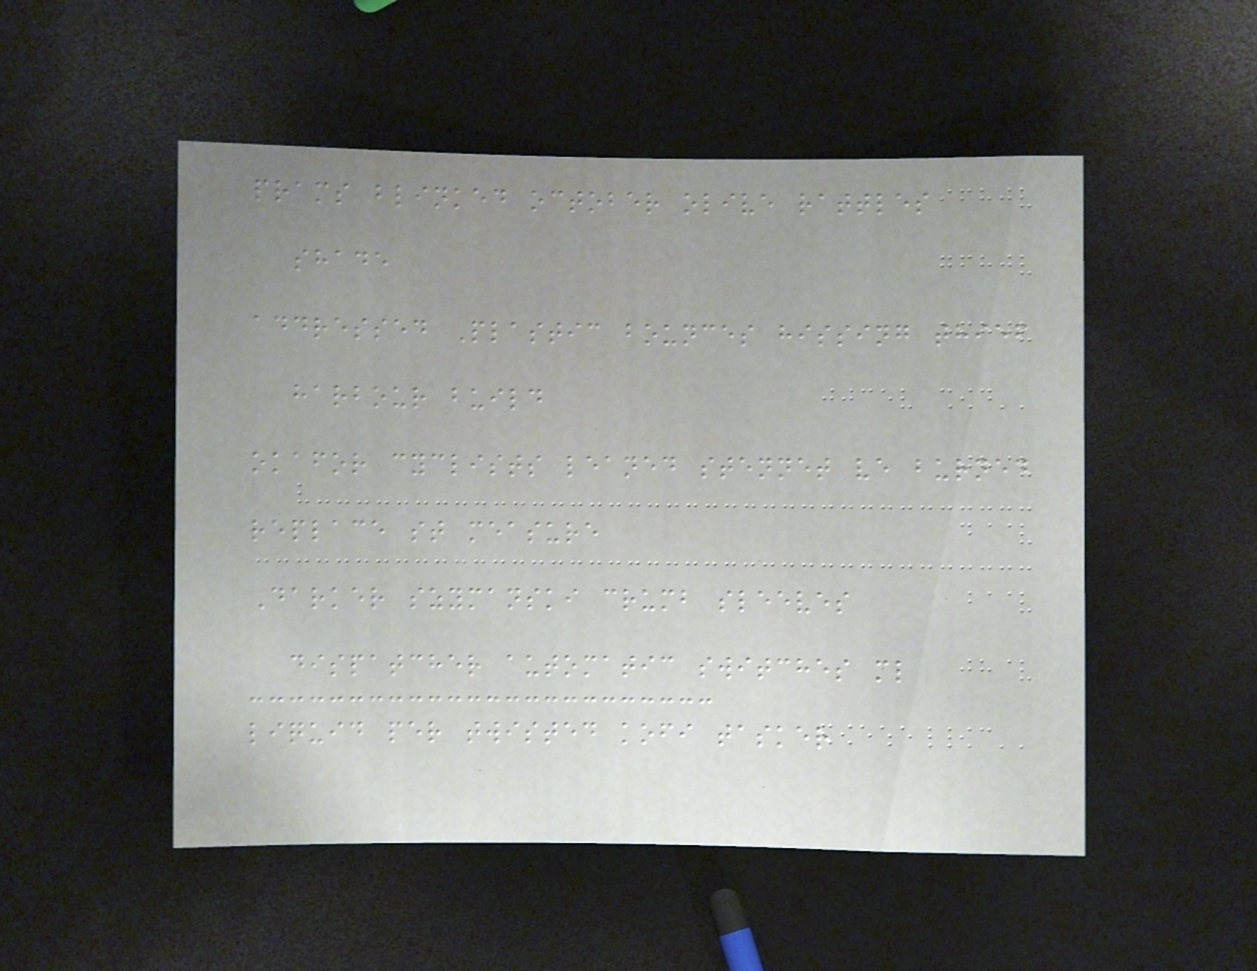prams blinked october olive rattles
shade
addressed Plastic bounces hissing thief
harbour build
okafor cyclists leaned stennet ve burned
replace st measure
Darker szymanski crumb sleeves
dispatcher automatic switches ml
liquid per twisted kofi tasker
